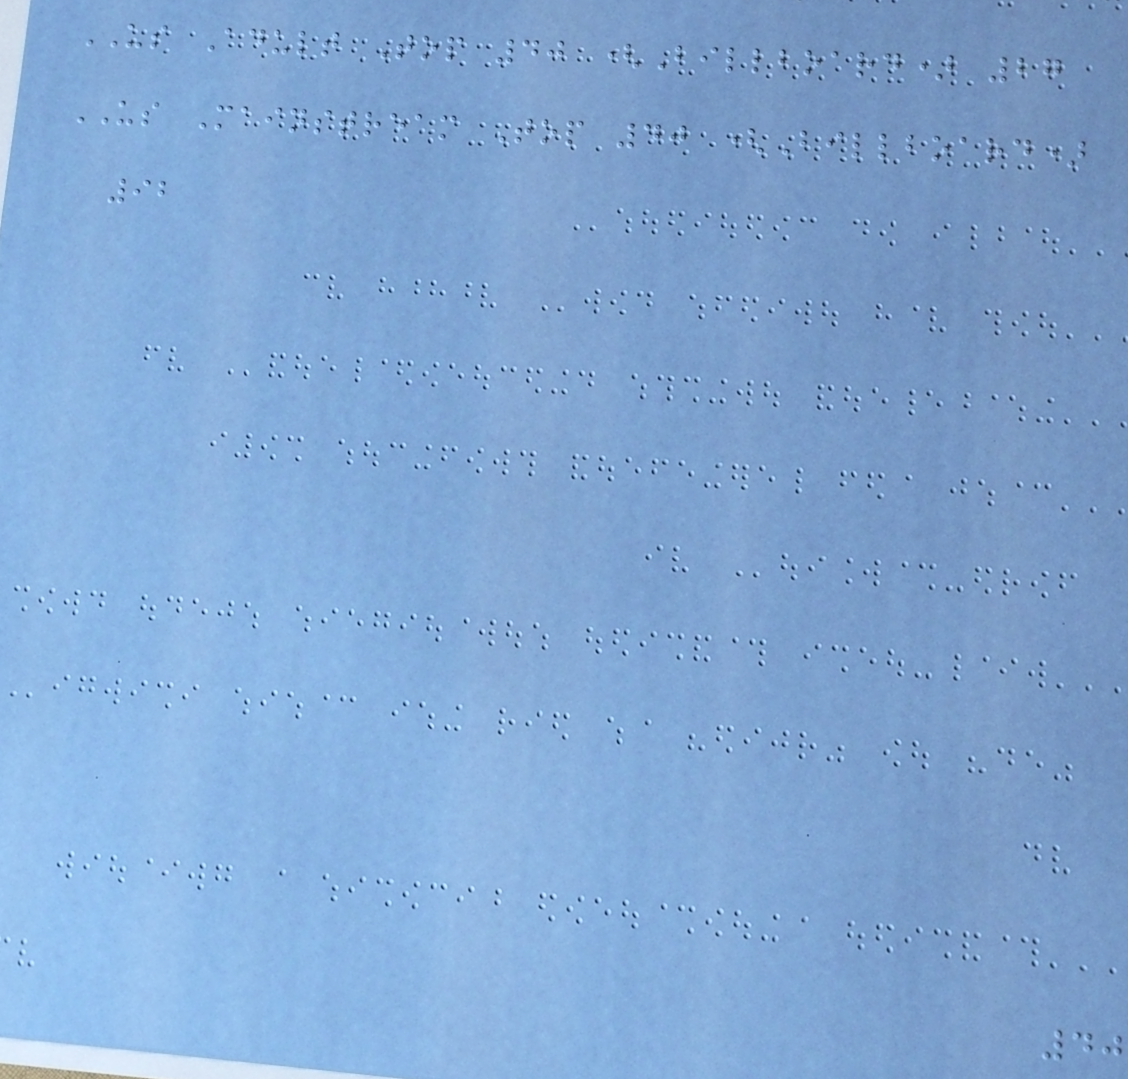US Adult Top 40 (Billboard) 27
US Mainstream Top 40 (Billboard)
92
40
